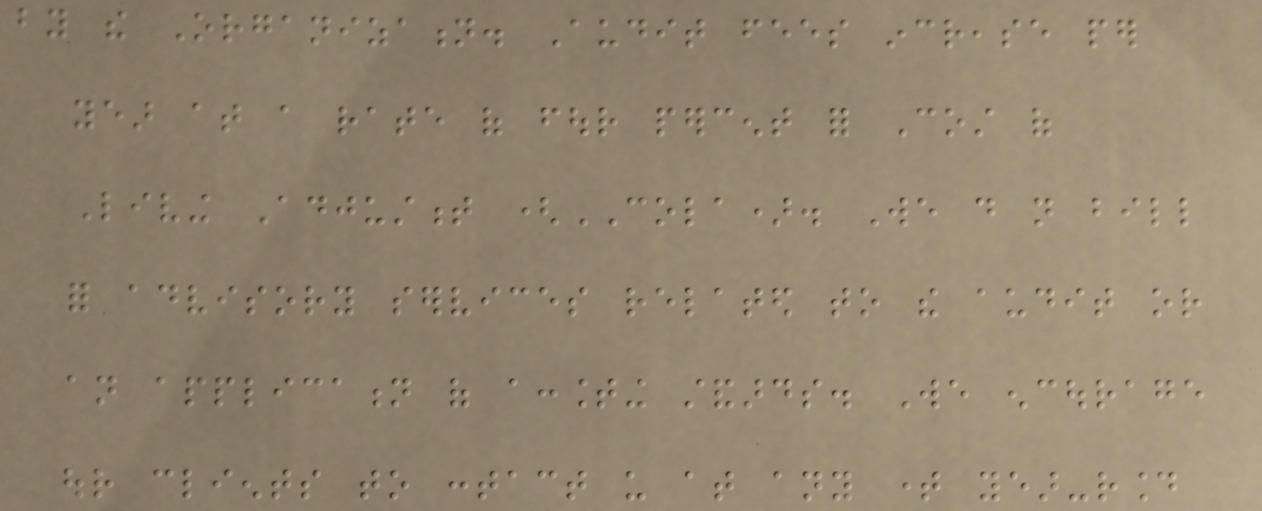by the Organization. Audit fees increase per
year at a rate of four percent for Cost of
Living Adjustment (COLA). We do not bill
for advisory services related to the audit or
an application of accounting standards. We encourage
our clients to contact us at any time year-round
